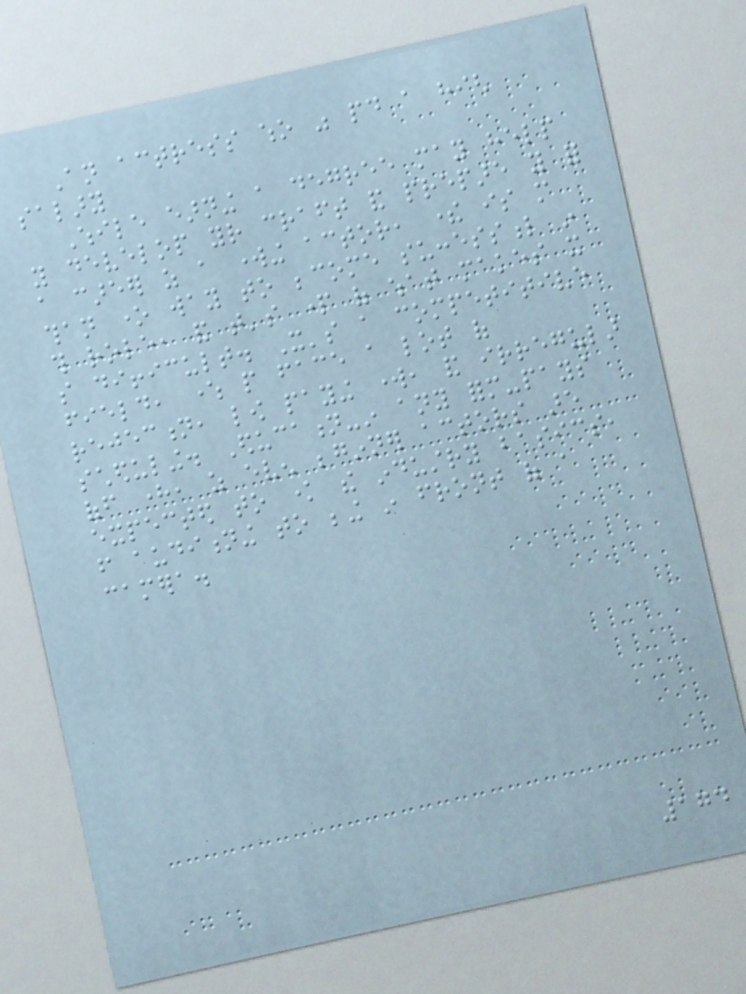An actress who was paid a high
salary
While earning a degree may help
you develop your craft and prepare you for
a career as a working actor, there is more
than one way to become successful in
this role, and that's part of what makes it
so difficult. It's a competitive
field, where people face a lot of
rejection, low paying work, and irregular
scheduling. Education-in any form-pays
off here, as even beginner actors are
expected to know the industry basics,
from auditioning to being in front of a
camera.
174
